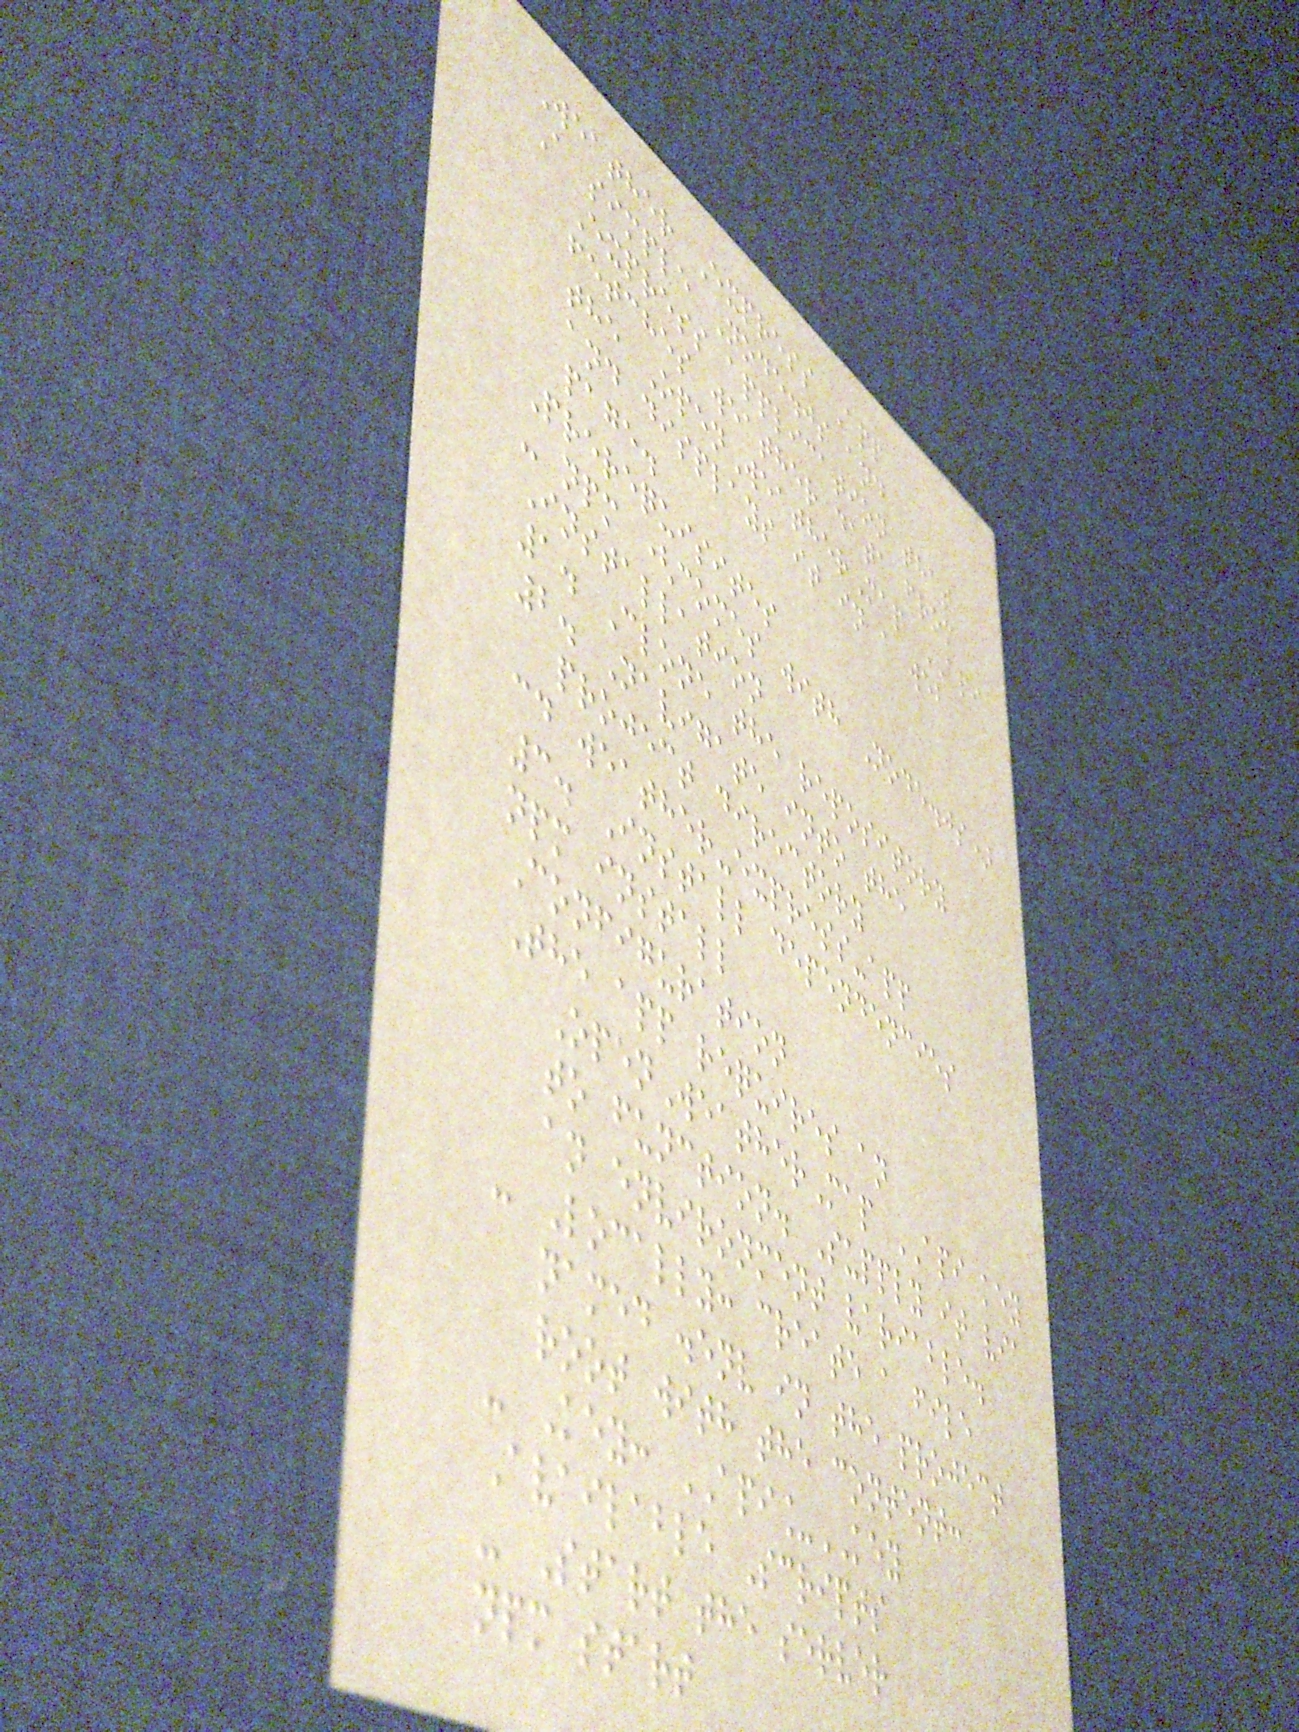Weather Express App
A simple Node.js and
Express application that
fetches weather data from
the OpenWeatherMap API
and displays it in a web
page.
Prerequisites
- npm (comes with Node.js)
Installation
1. Clone the repository
2. Navigate into the
project directory
cd weather-express-app
3. Install dependencies
npm install
Configuration
The app requires an
OpenWeatherMap API key
to function. Supply it via
an environment variable.
- Locally: create a file
named .env in the project
root with the content:
- Key: API_KEY
Available Scripts
- Start the server
npm start
